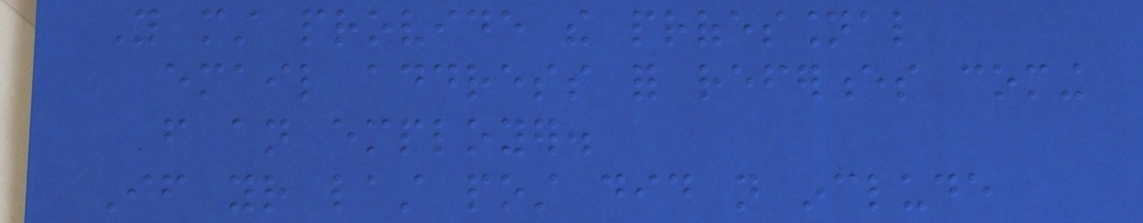You must provide the professional
email address for references coming
from an employer.
If your last post did not include
